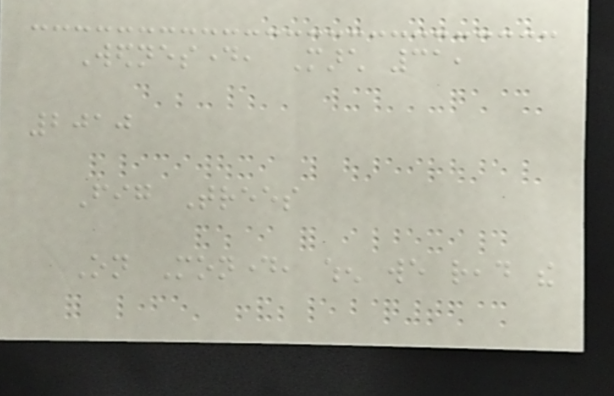Wednesday, March 31,
2010
Fig Trees
On Monday, when we read the
